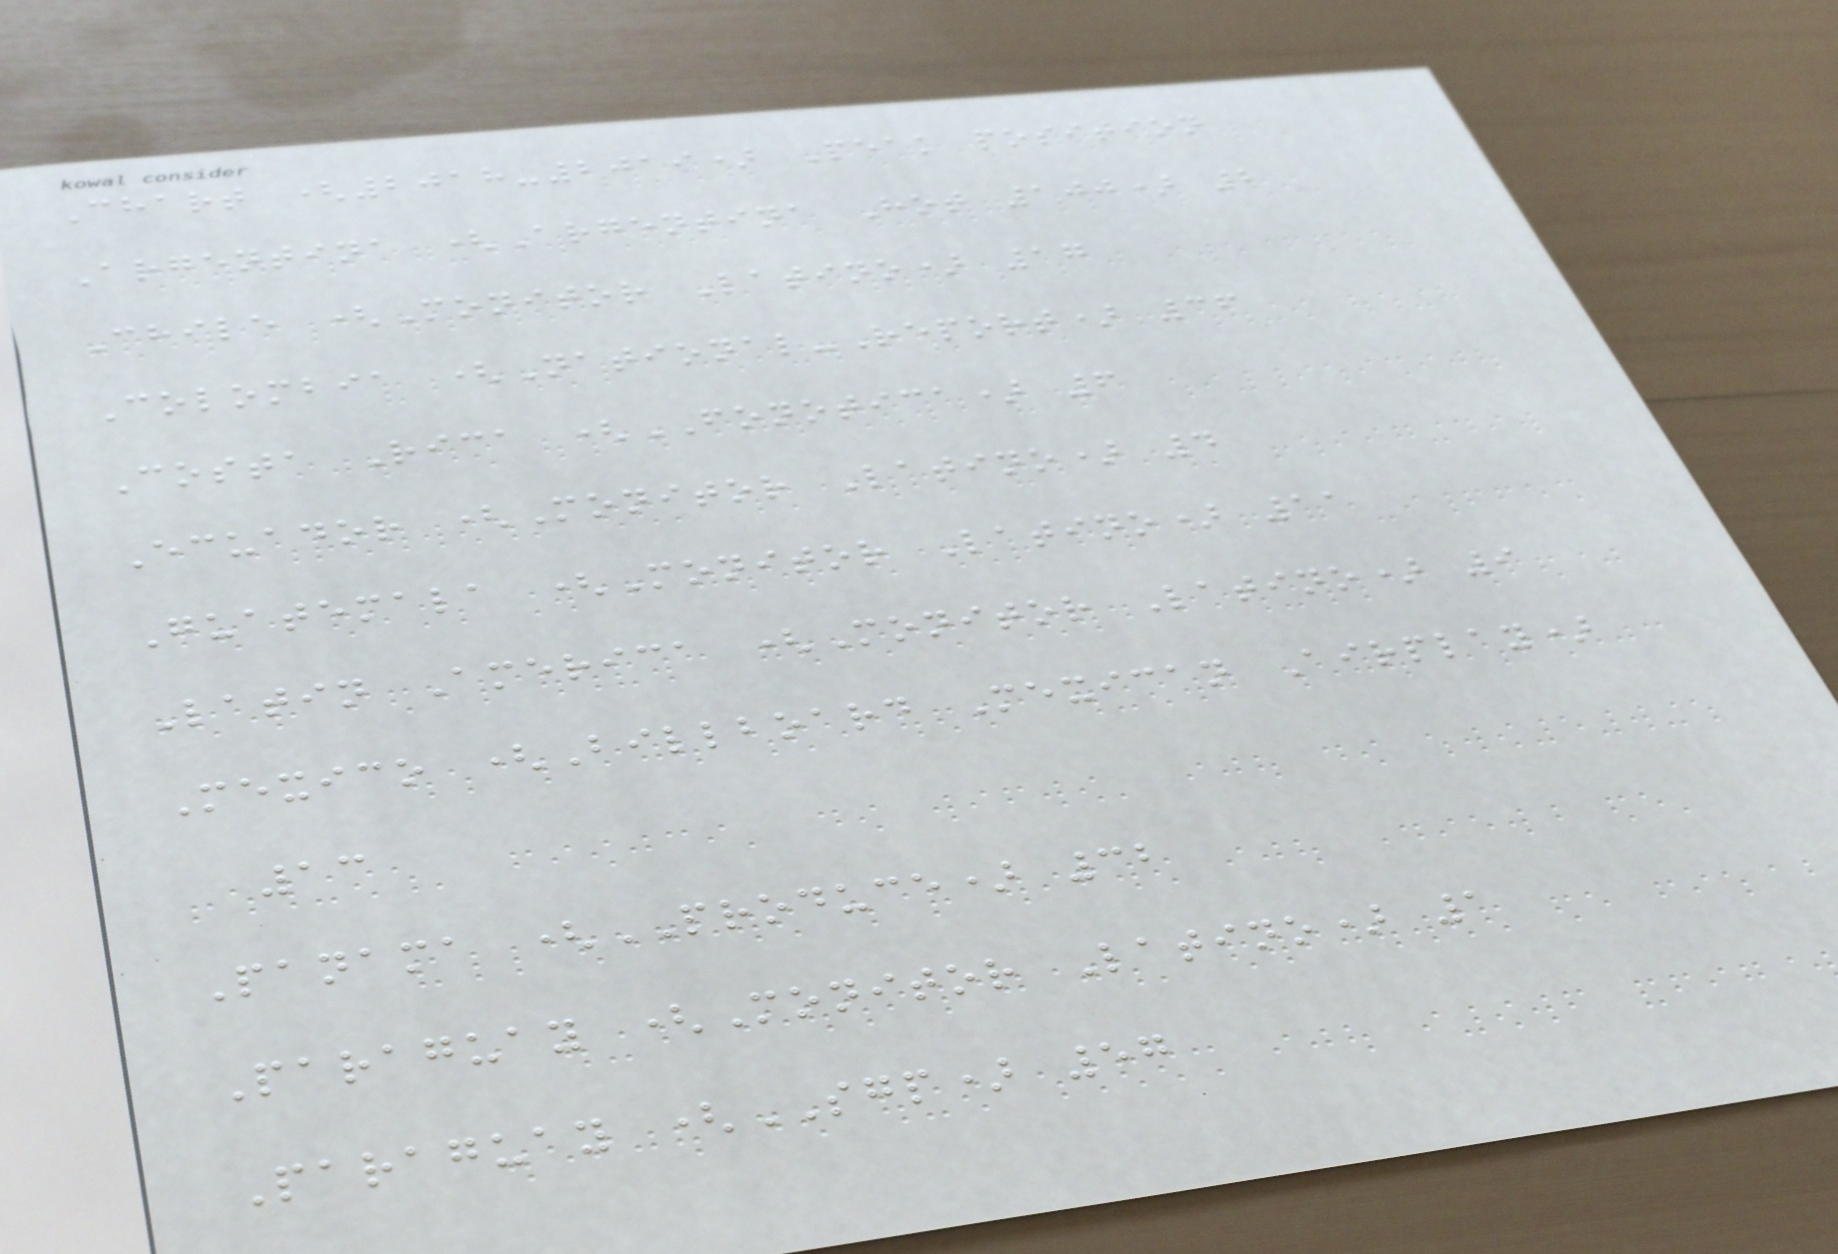Chart (2018-2019) Peak position
Argentina (Argentina Hot 100) 2
Chile (Monitor Latino) 17
Colombia (National-Report) 36
Costa Rica (FONOTICA) 6
Ecuador (Monitor Latino) 4
Guatemala (Monitor Latino) 11
Latin America (Monitor Latino) 9
Mexico (Billboard Mexican Airplay)
13
Panama (PRODUCE) 32
Paraguay (Monitor Latino) 1
Paraguay (SGP) 57
